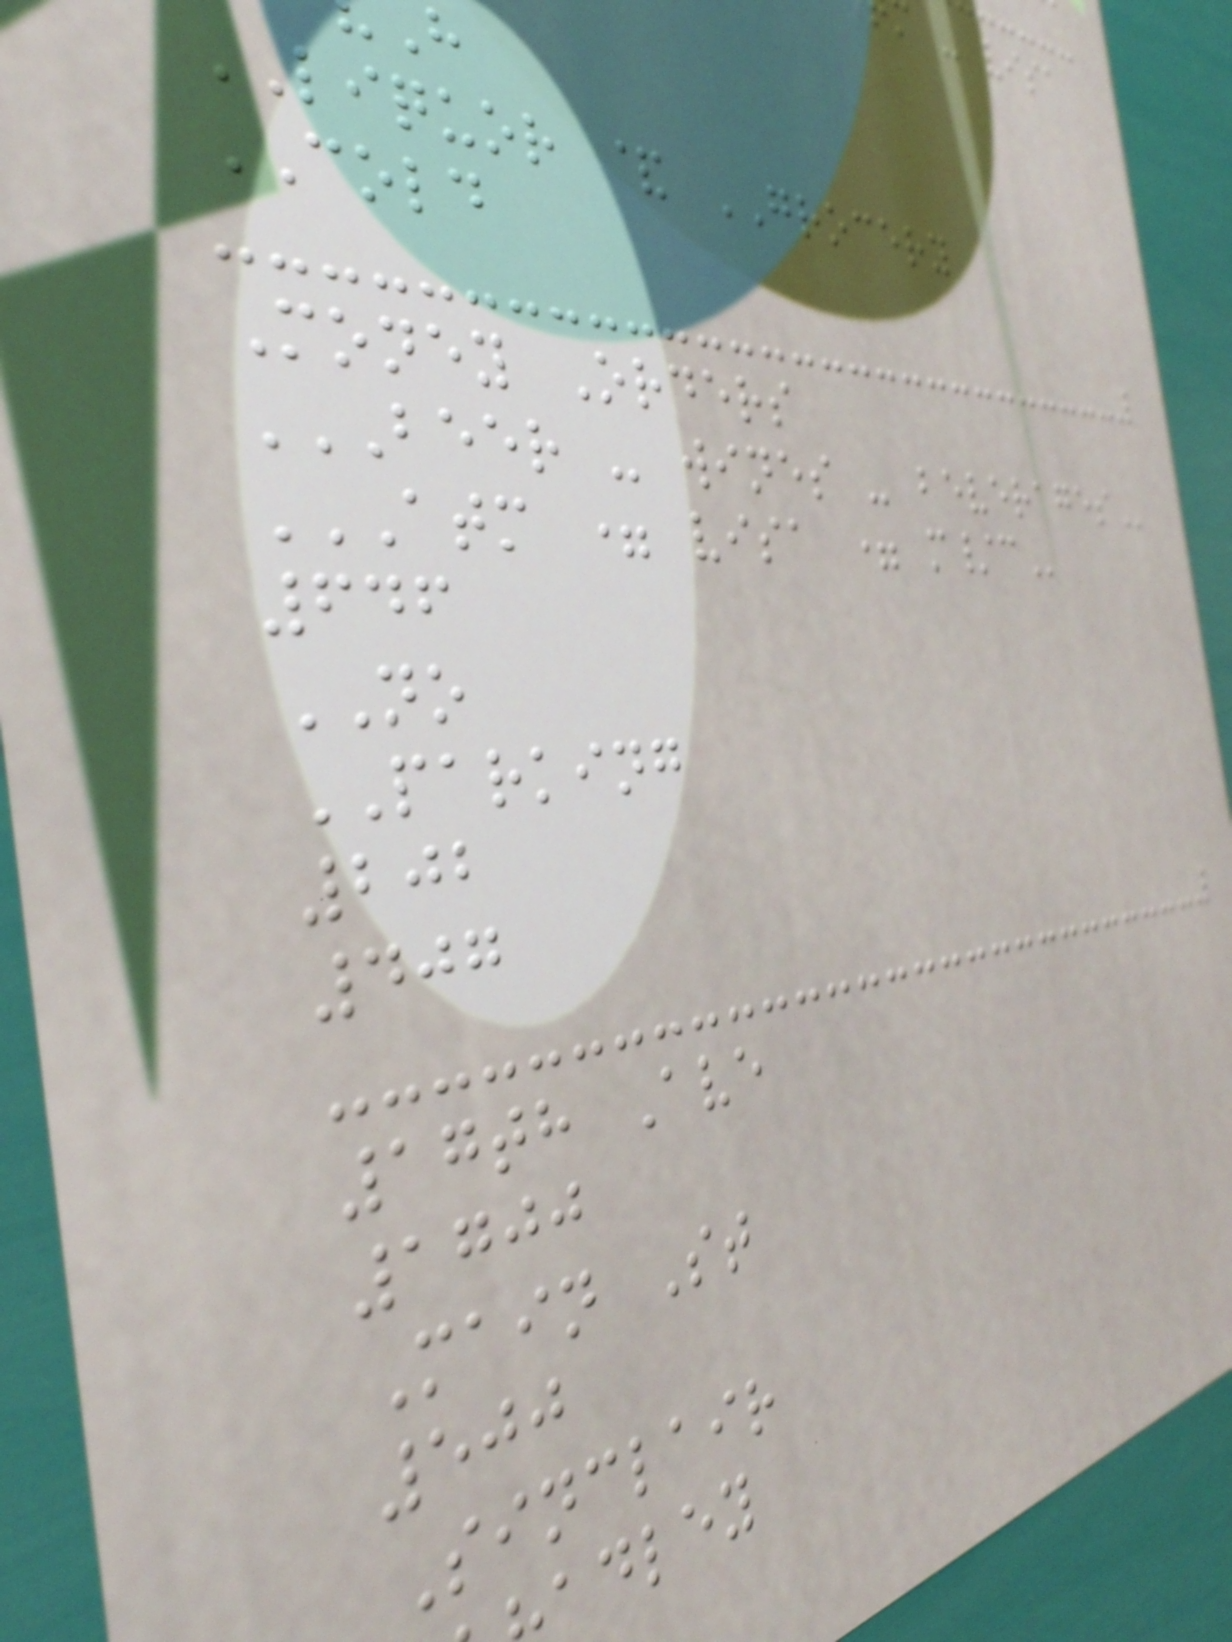LIQUOR & GROCERY
COLD
Money Orders
BEER - WINES - BEVERAGES
ATM = VISA = M/C
646
NO
PARKING
202
407
17th Ave
1700
Main St
500
Sinclair
adley
